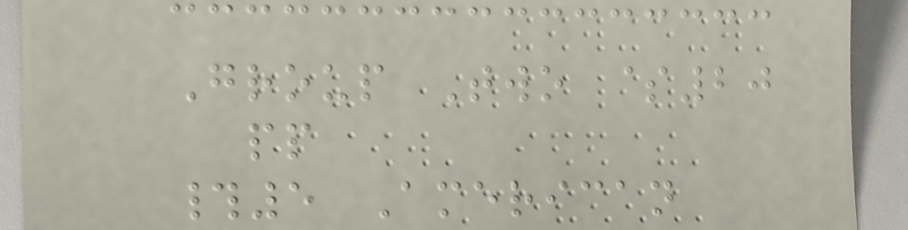Group Two $20
pp
#5 American
